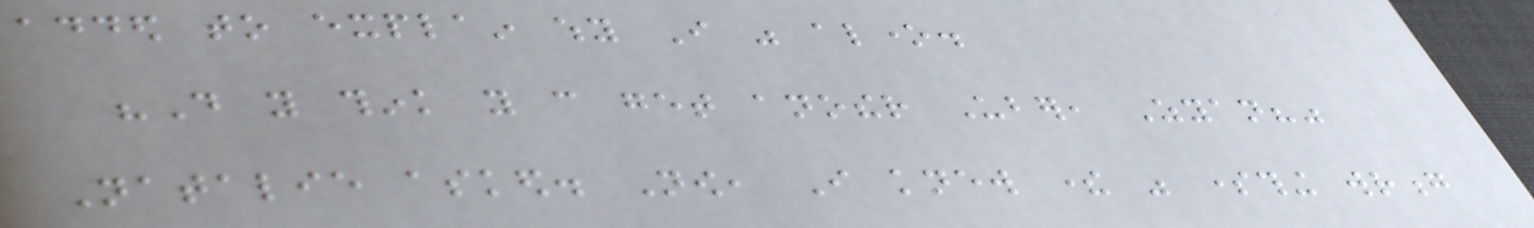added to explain why I was alone.
"Do you think you can get another Uber, Zyan?"
Natalie asked. Now, I knew there was something wrong
